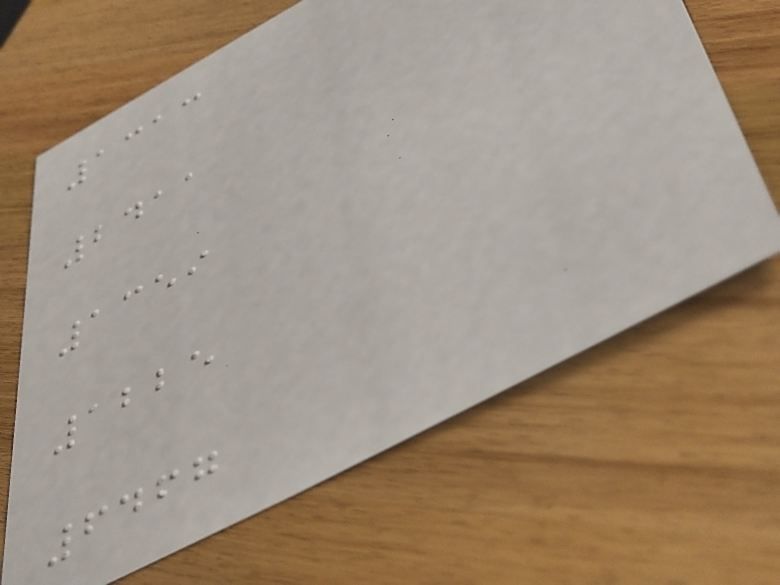1313
2411
1359
1225
6467
